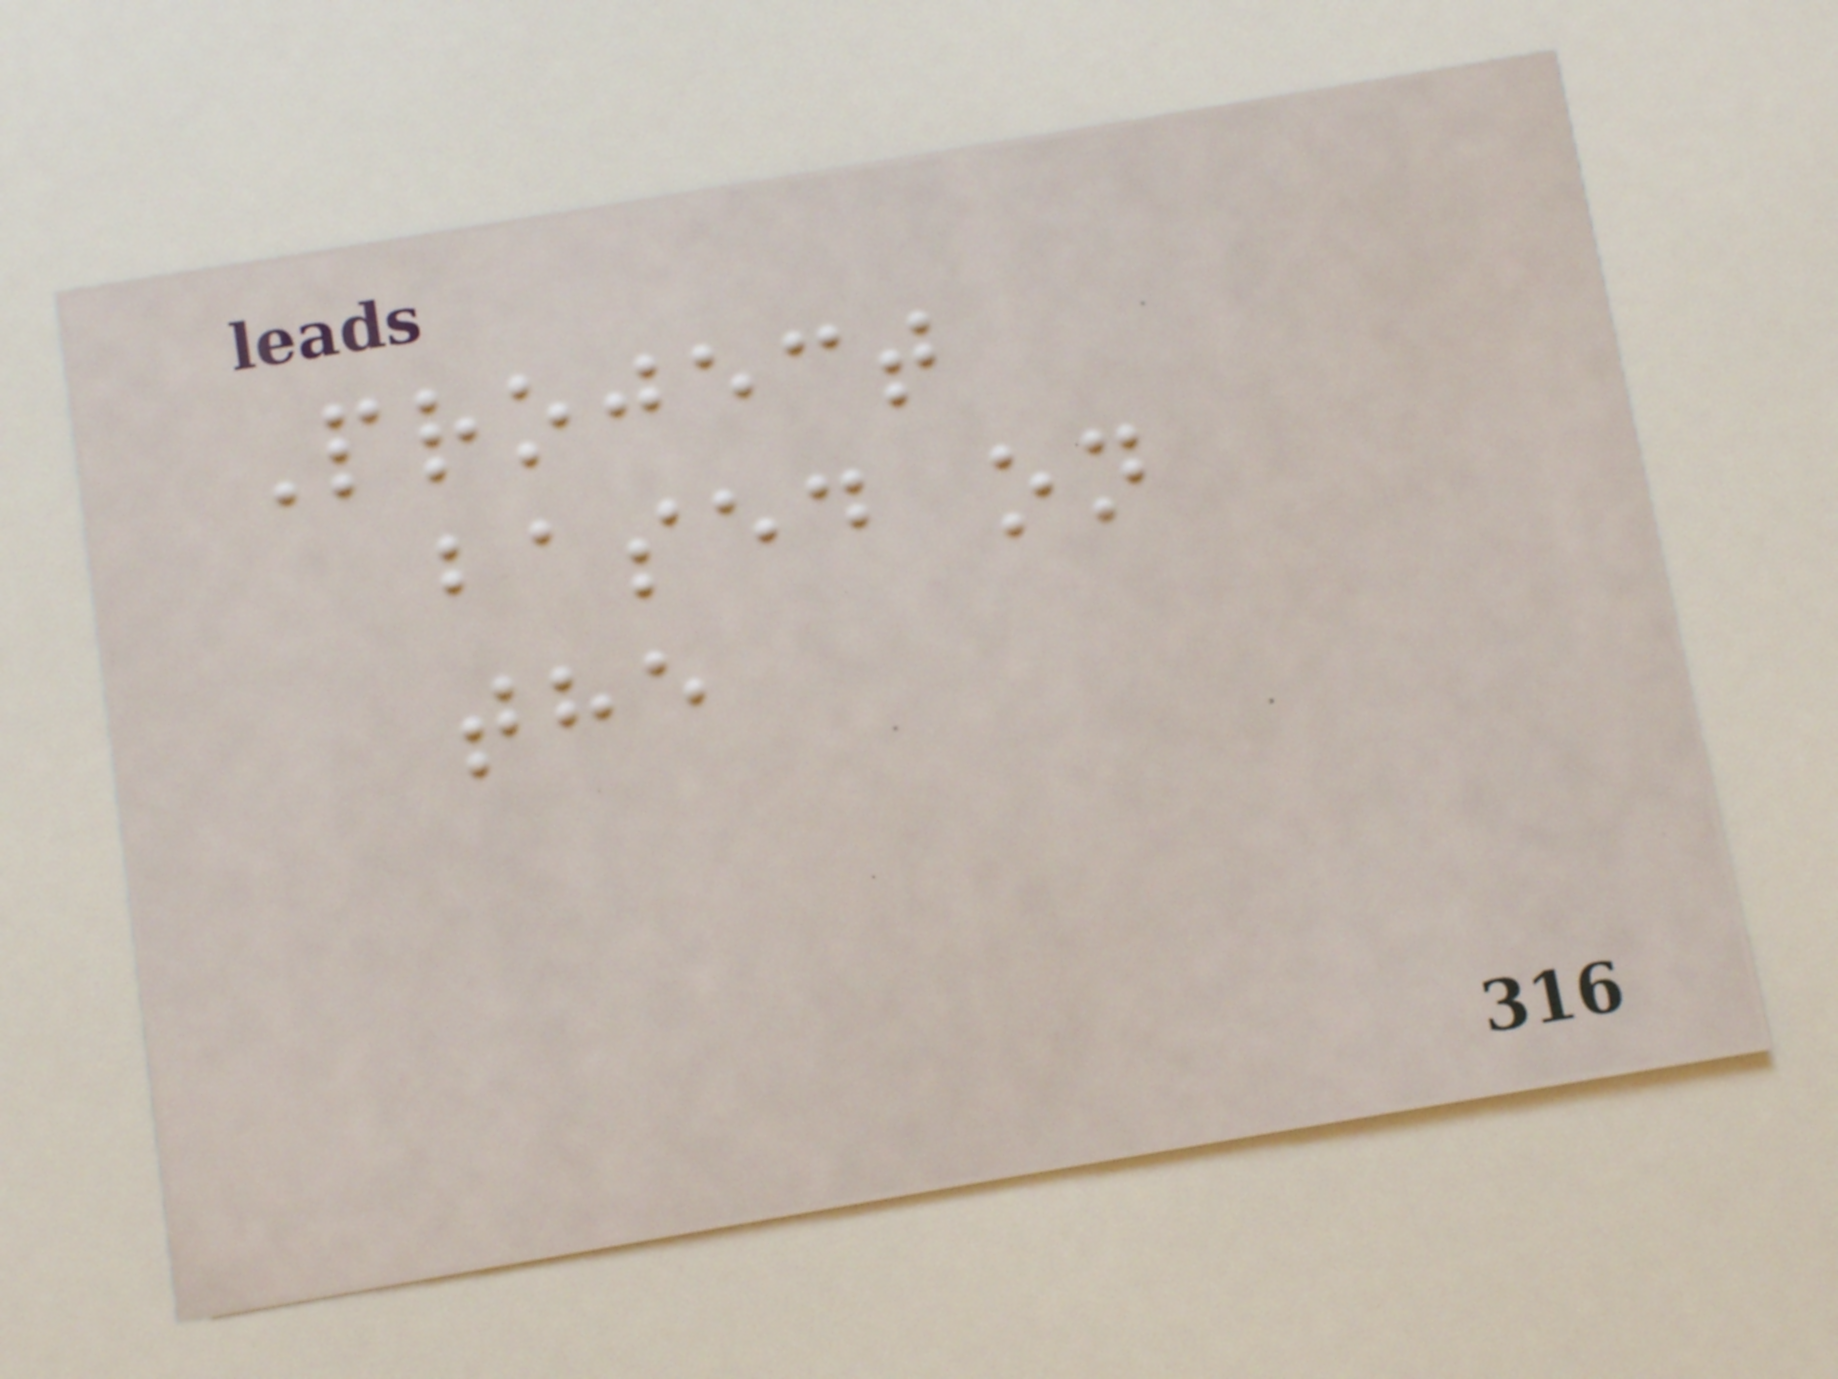Project
based on
the
